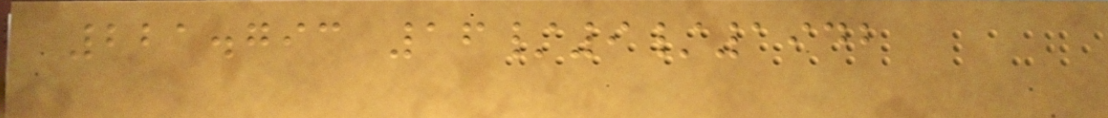221.793 16/9/1942
